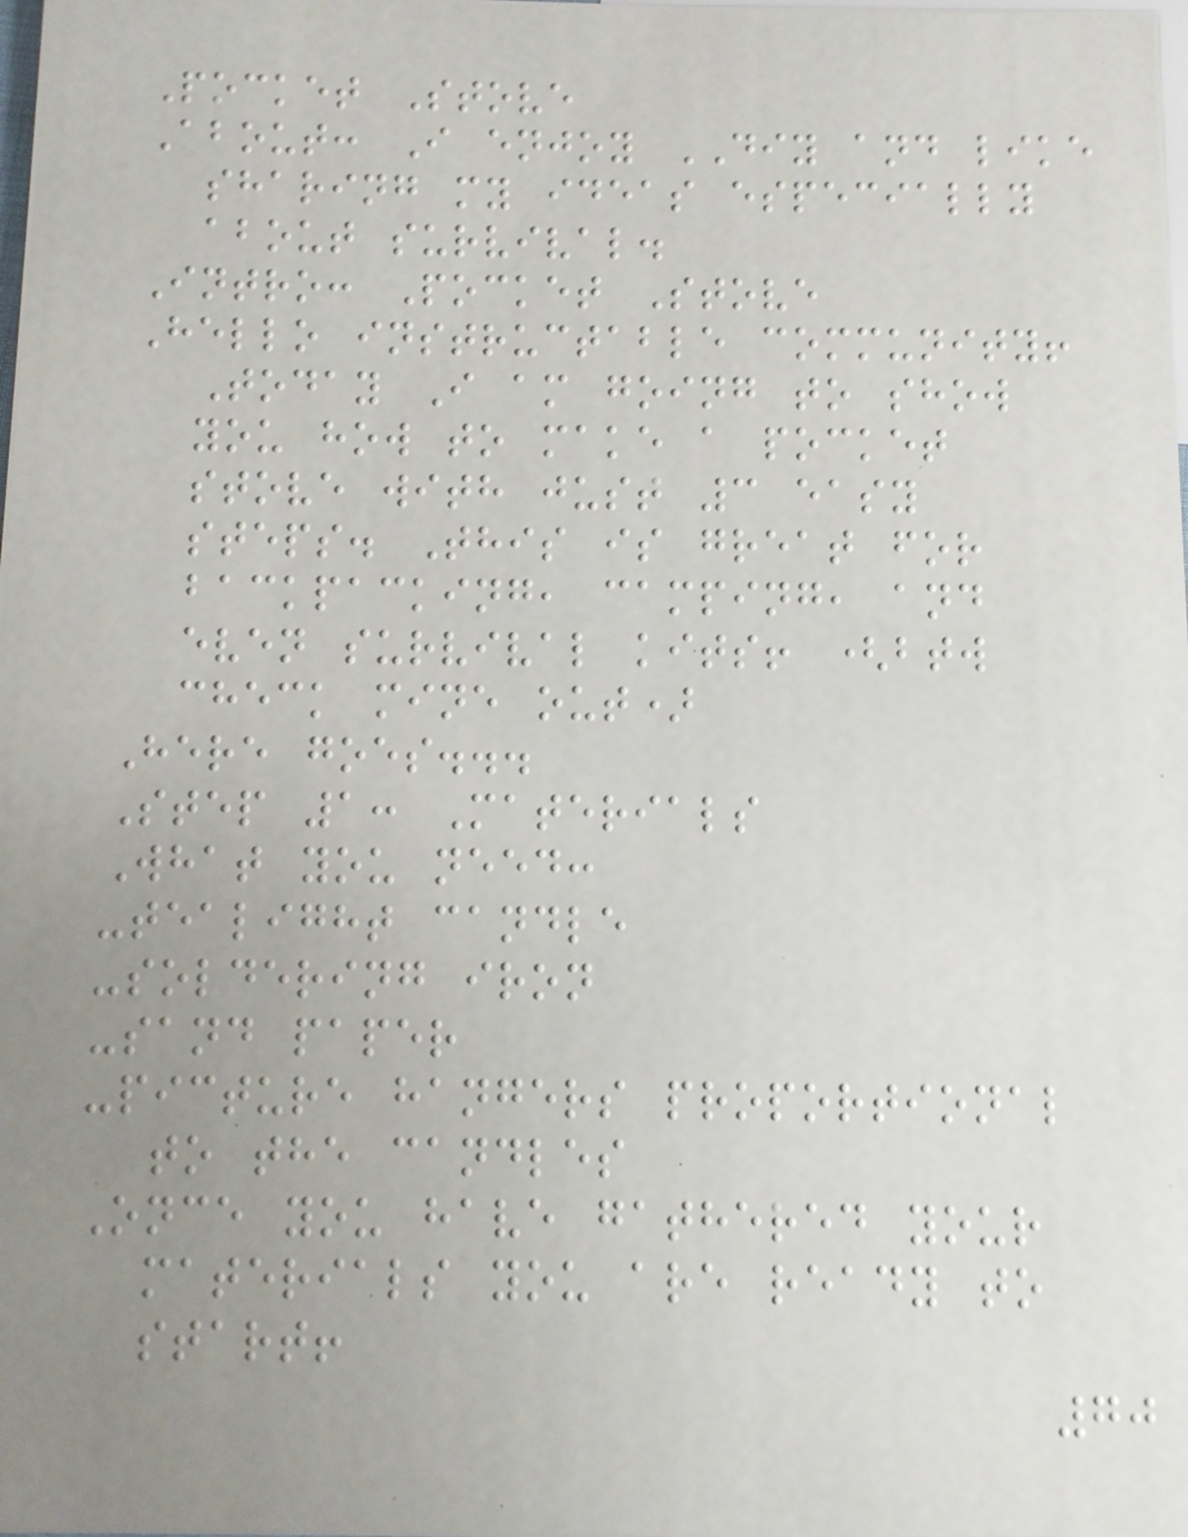Pocket Stove
About: I enjoy DIY and like
sharing my ideas especially
about survival.
Intro: Pocket Stove
Hello instructable community!
Today I am going to show
you how to make a pocket
stove with just 3 easy
steps. This is great for
backpacking, camping, and
even survival kits! (btw
check mine out)
Here goes...
Step 1: Materials
What you need:
-tealight candle
-soldering iron
-sand paper
-picture hangers proportional
to the candles
Once you have gathered your
materials you are ready to
start!
70
